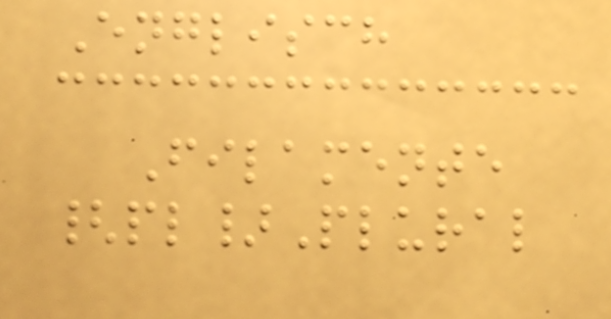Englisch
Filamente
{pl}Plural
